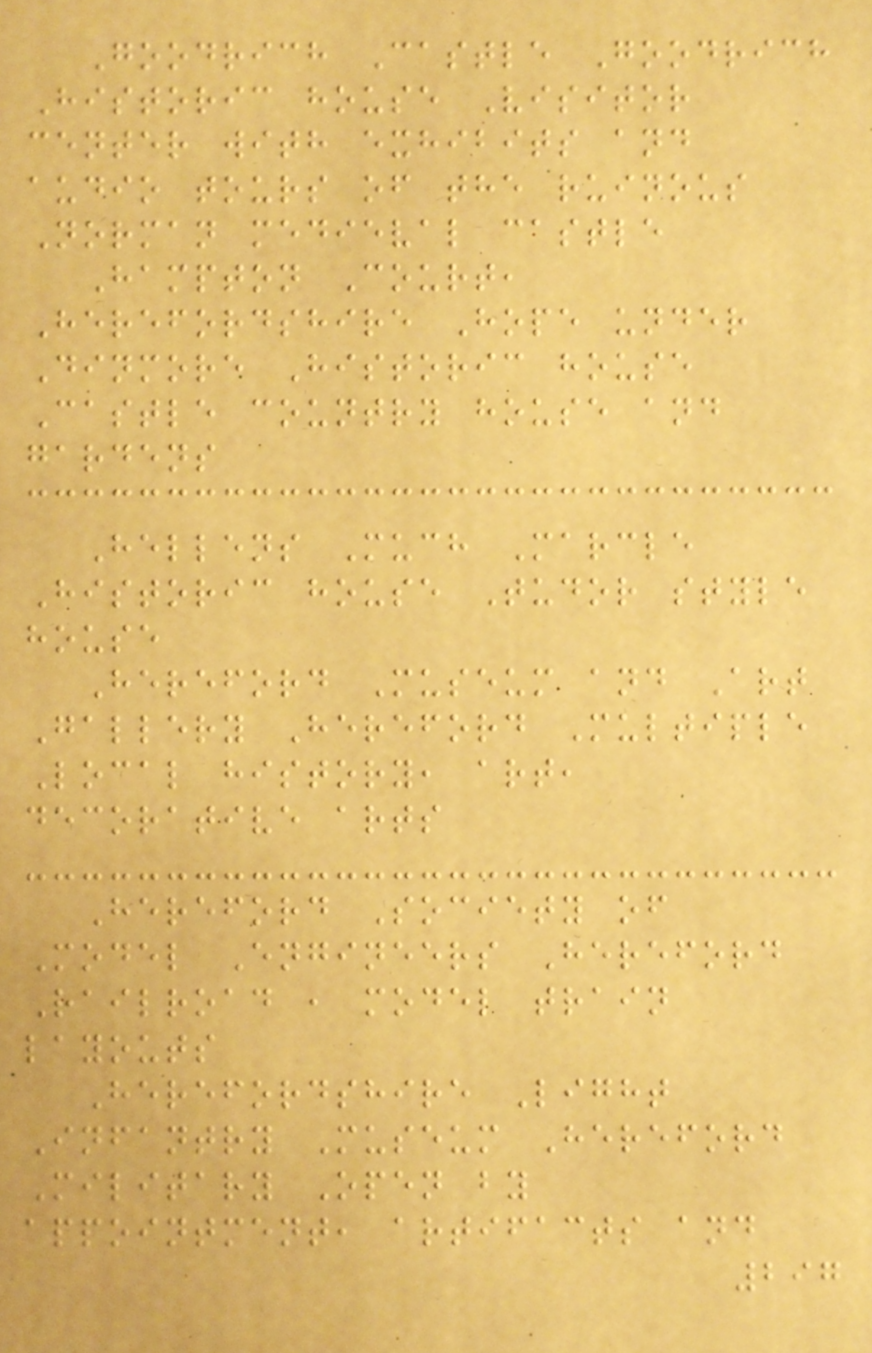Goodrich Castle Goodrich
Historic house Visitor
center with exhibits and
audio tours of the ruinous
Norman medieval castle
Hampton Court,
Herefordshire Hope under
Dinmore Historic house
Castle country house and
gardens
Hellens Much Marcle
Historic house Tudor style
house
Hereford Museum and Art
Gallery Hereford Multiple
Local history, art,
decorative arts
Hereford Society of
Model Engineers Hereford
Railroad , model train
layouts
Herefordshire Light
Infantry Museum Hereford
Military Open by
appointment, artifacts and
297
